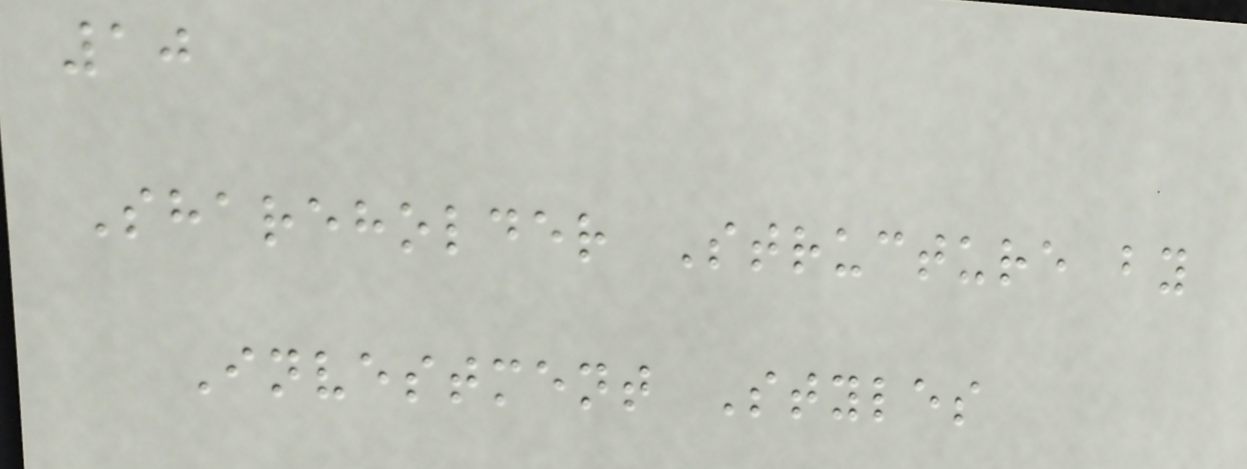10
Shareholder Structure by
Investment Styles
